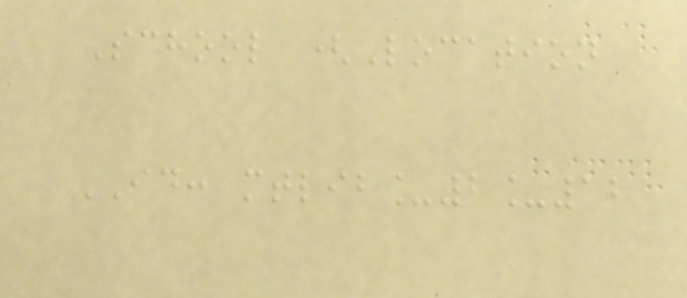School (Location
ID: mtlib_2_12
